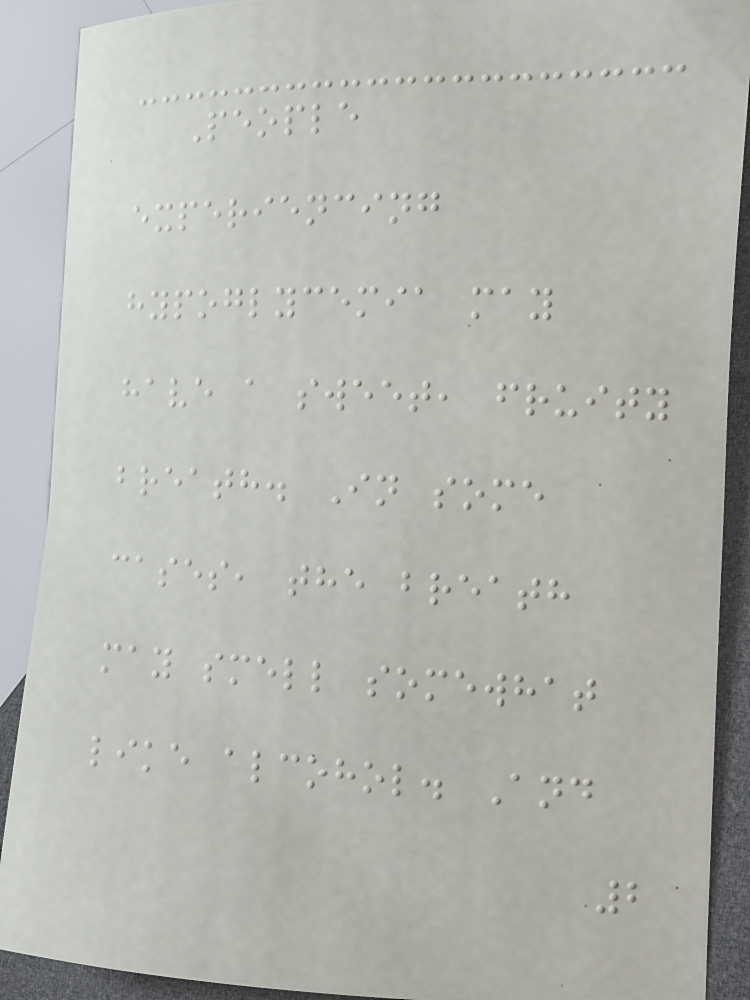People
experiencing
hypoglycemia may
have a sweet, fruity
breath. In some
cases, the breath
may smell somewhat
like alcohol. And
2
